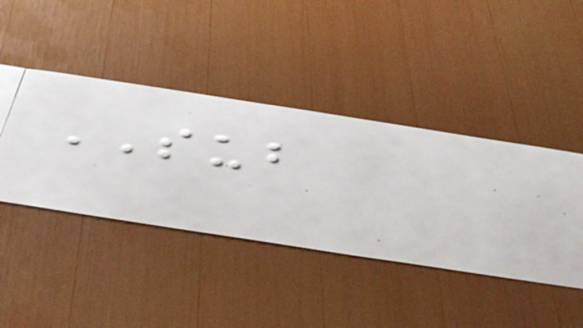SUB
